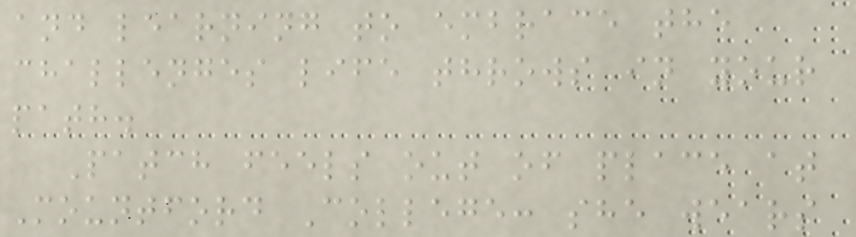and learning to embrace the
challenges life throws in your
path.
Patch feels out of place at
Mountford College: she wears
